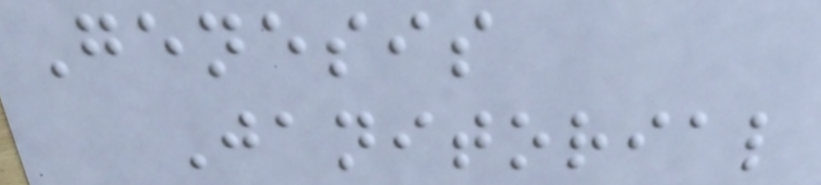Genesis
Janitorial
